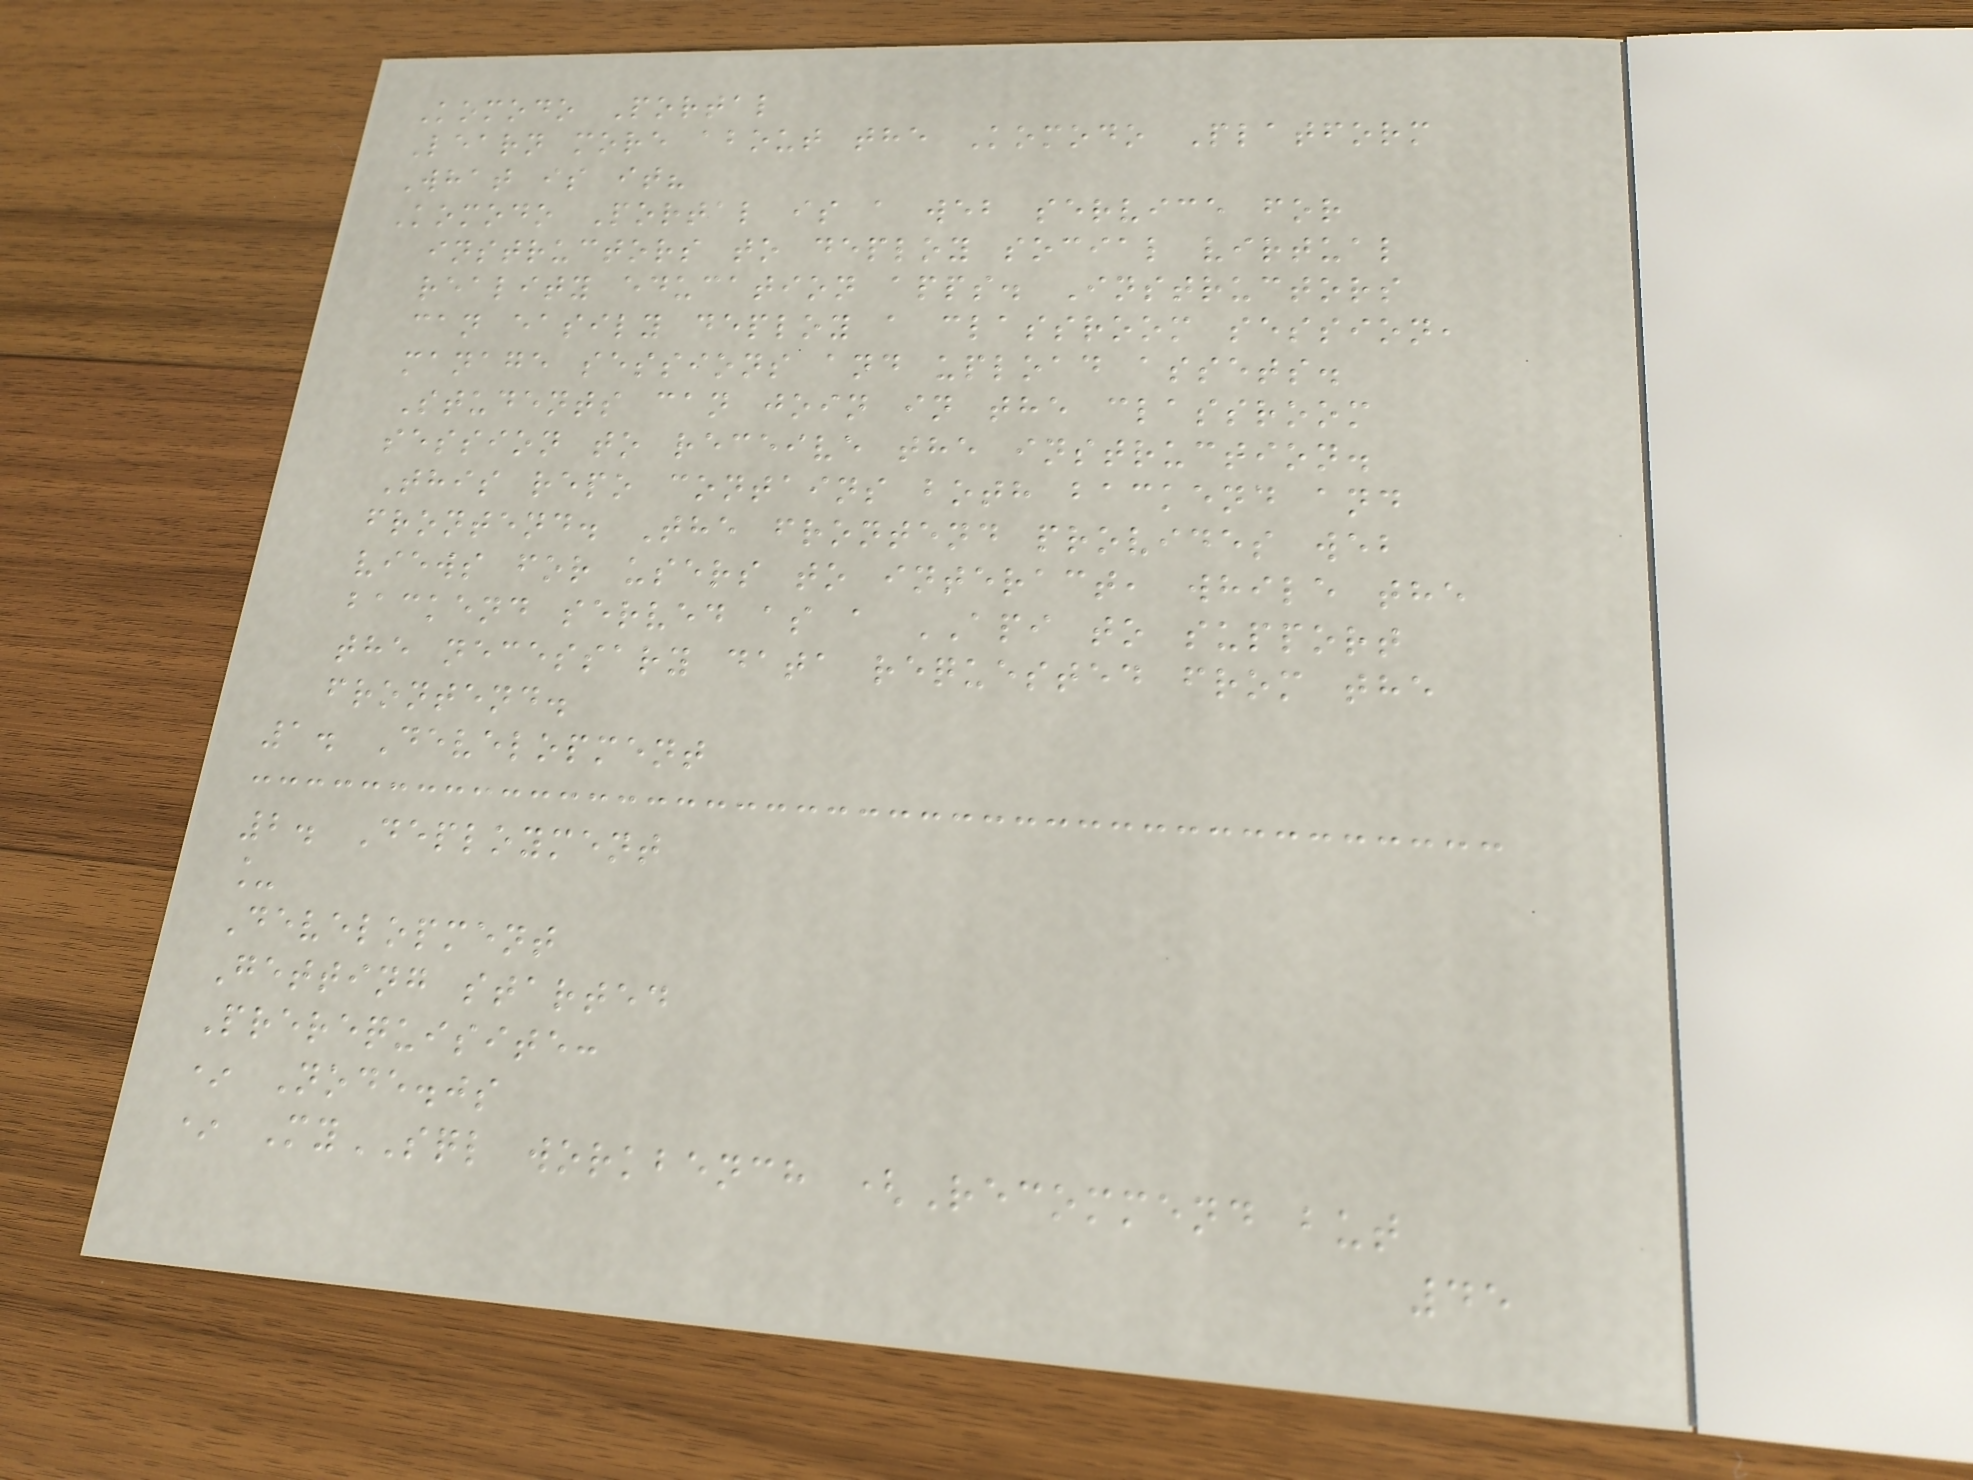Komodo Portal
Learn more about the Komodo Platform
What is it?
Komodo Portal is a web service for
instructors to deploy social virtual
reality education apps. Instructors
can easily deploy a classroom session,
manage sessions and upload assets.
Students can join in the classroom
session to receive the instruction.
This repo contains both backend and
frontend. The frontend provides web
views for users to interact, while the
backend served as a API to support
the necessary data requested from the
frontend.
1. Development
2. Deployment
_
Development
Getting started
Prerequisite:
* Node.js
* MySQL workbench (Recommend but
45
